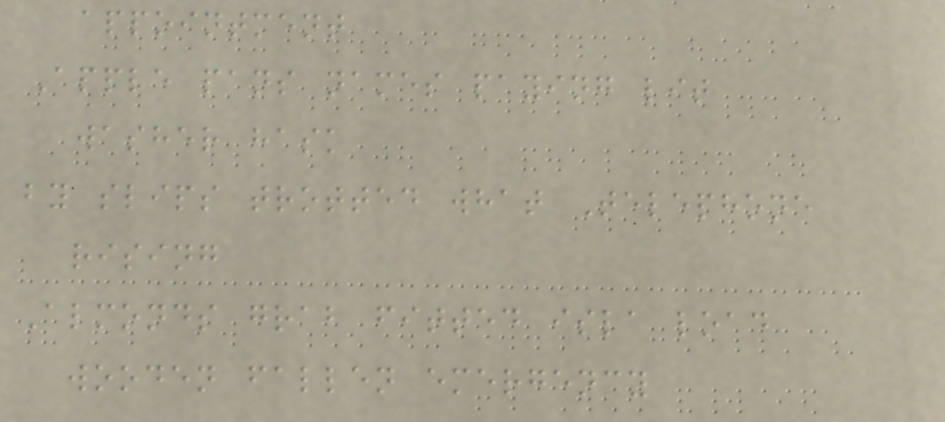appointment
Apple pans names paying lit
washer hask
by slips trotted what Telephone
rising
Almonds grab fitted isla load
wooden fallen emergency
